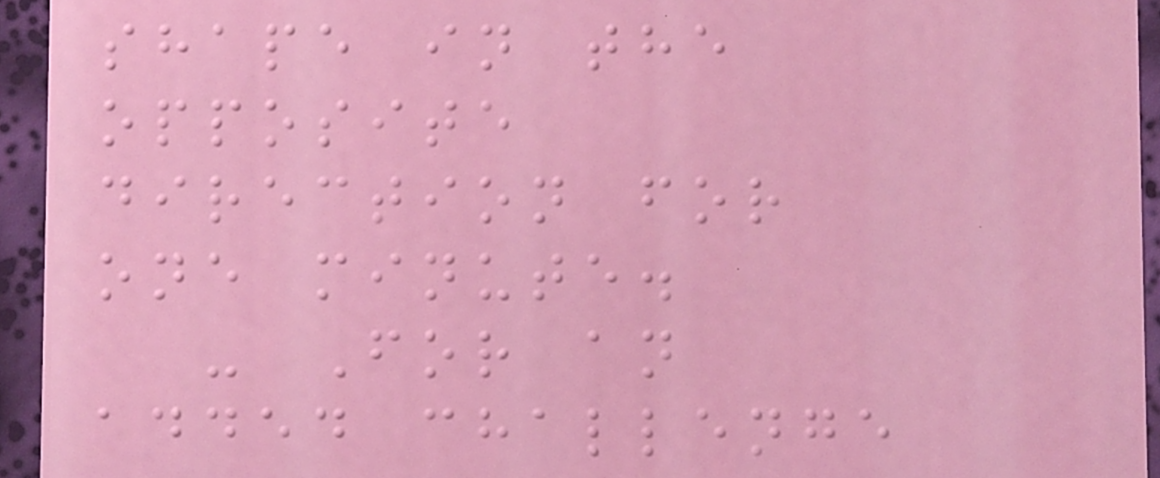shape in the
opposite
direction for
one minute.
- For an
added challenge
